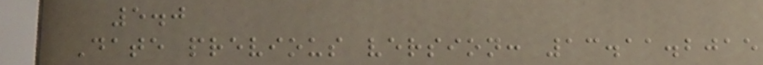5.0
Date previous version: 13.11.2015
